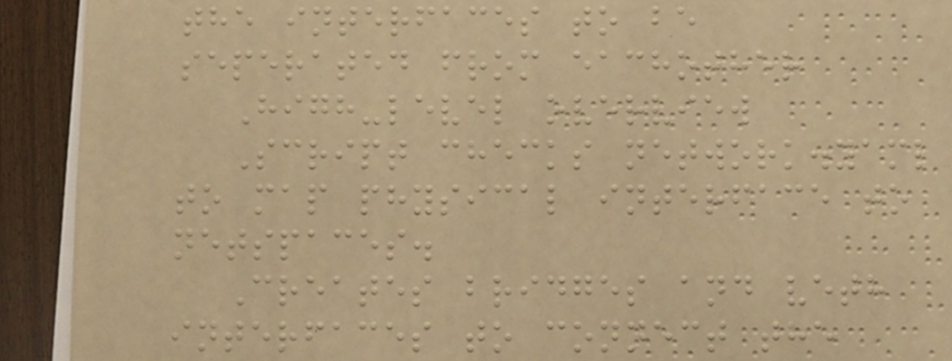the interfaces to be
seperated from eachother
High-level overview
Script checks network.yaml
to map physical interface to
netspaces.
Creates bridges and veth
interfaces to connect the
